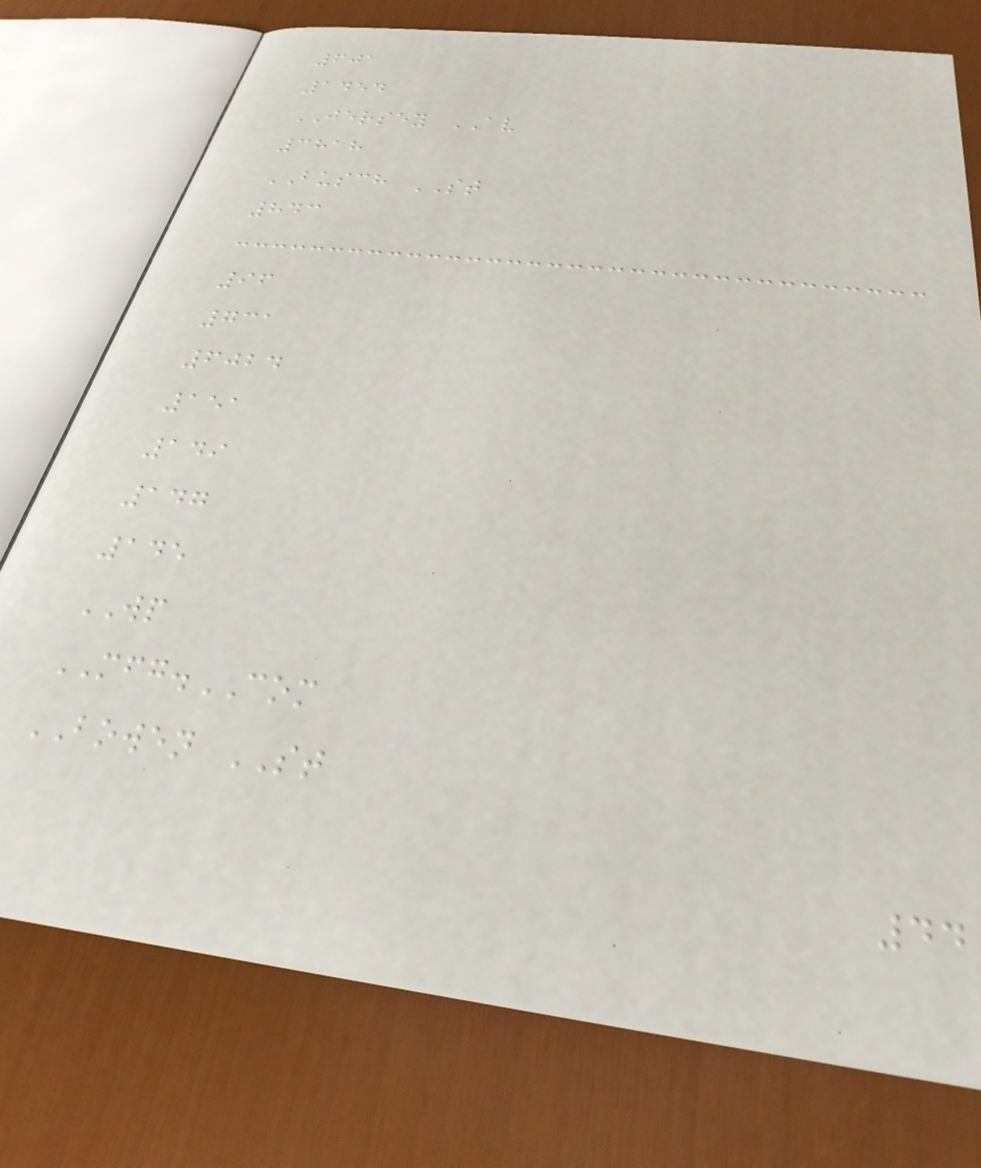601
1454
JERSEY AV
3818
BUSCH ST
843
96
731
6024
151
149
147
145
WP
MFG.COM
BOWEN ST
44
